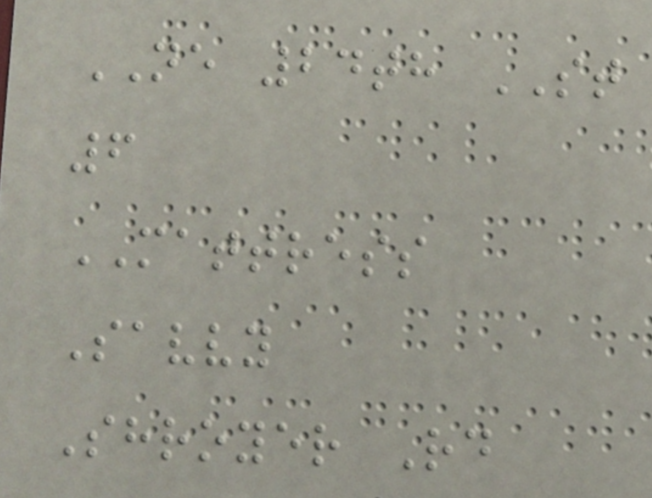NE 24th ST
6
MATTRESS
Savvy
Shroyer Rd
